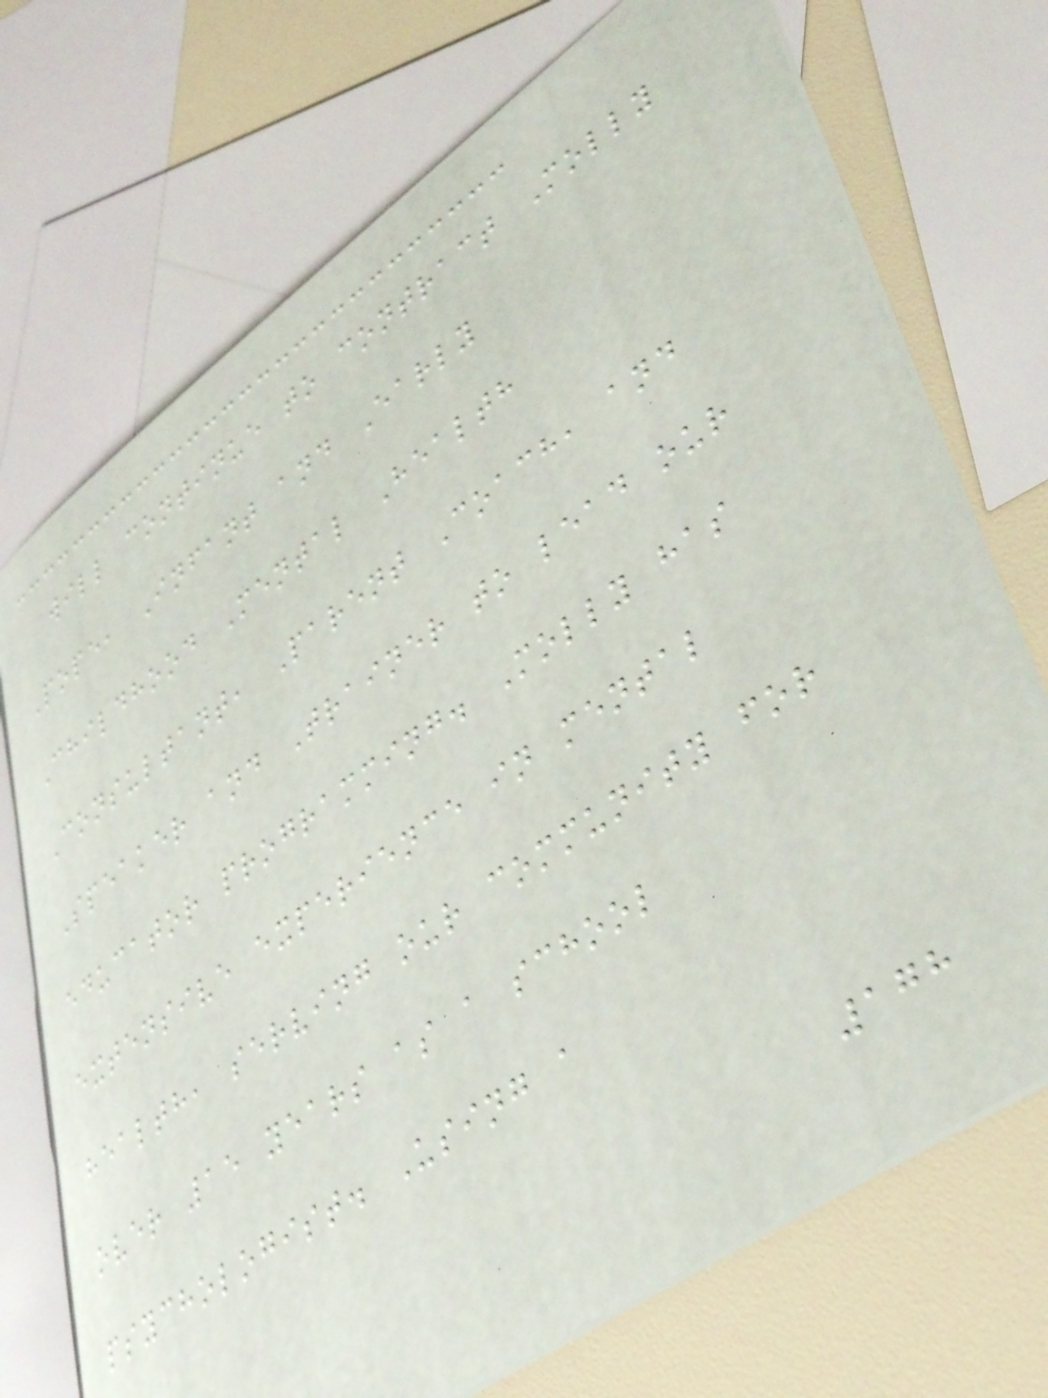will continue to contract Molly
Pope, Infant and Early
Childhood Mental Health
Consultant, Parent Coach, and
Speaker and Trainer to lead our
educator programming. Molly has
extensive experience in mental
health, serving our community for
over 15 years as a school
psychologist. Using a
178
